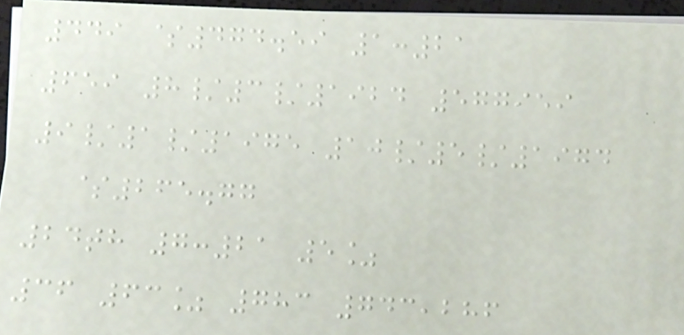449 $474.59 1:21
659 8/3/1924 577959
9/1/1975 10/5/1974
$265.77
24th 7:21 5%
36 63% 783 743,286
